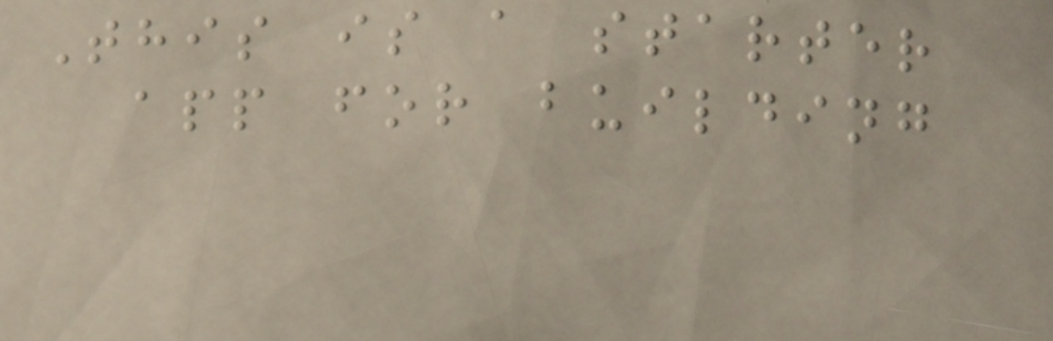This is a starter
app for building
